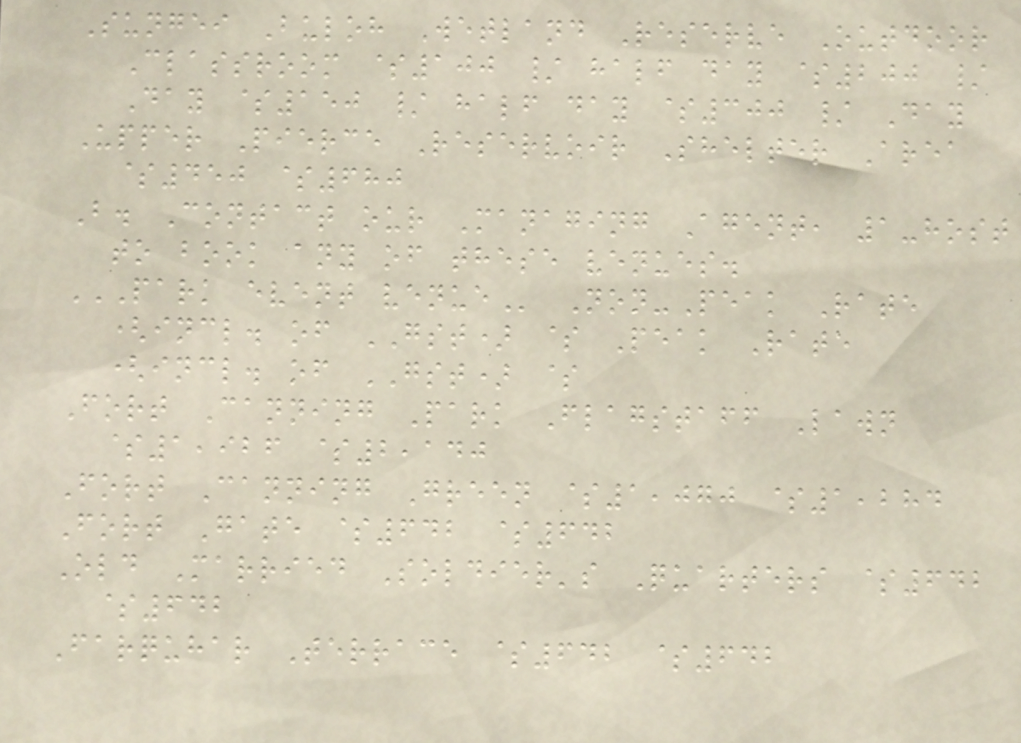Sungei Buloh Wetland Reserve Outdoor
Classroom $100 / half day $200 /
Day $150 / half day $300 / Day
Upper Pierce Reservoir Shelter Area
$450 $680
B. Contact our Managing Agent, 1-host
to book any of these venues.
PARK EVENT VENUE Non-Peak Rate
(incl. of GST) $ Peak Rate
(incl. of GST) $
Fort Canning Park Flagstaff Lawn
$1,926 $2,140
Fort Canning Green $1,070 $1,284
Fort Gate $642 $642
Old Married Soldier's Quarters $642
$642
Farquhar Terrace $642 $642
